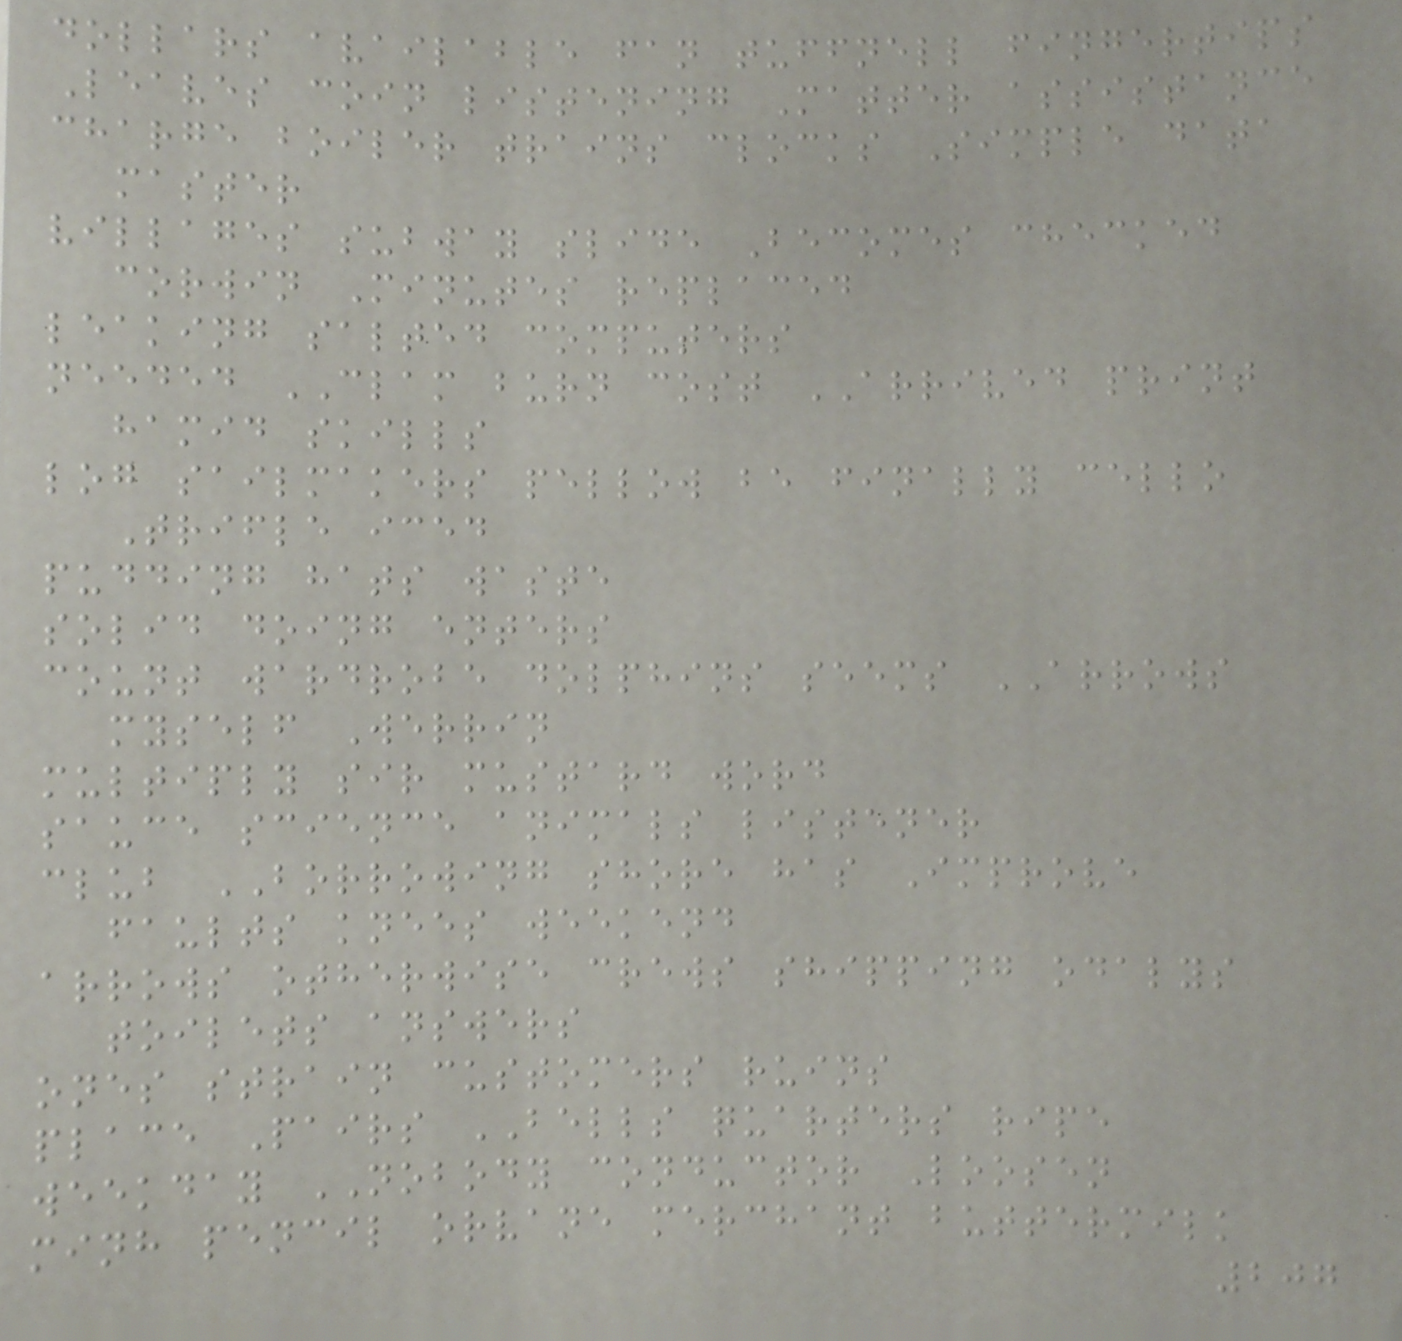dollars available fan tuffnell fingertips
Leaves coin listening Matter assistance
charge boiler trains clocks Simple data
master
villages subway slide Becomes checked
corwin Minutes replaced
leaking salted computers
needed CLAM burn cost ARRIVED print
hamid skills
log sailmakers pellow be finally cello
Trifle iced
pudding hats waste
solid doing enters
count wardrobe dolphins seems ARROWS
myself Werrin
multiply sir mustard word
sauce science animals listener
club BORROWING shore has Improve
faults knees weekend
arrows otherwise crews shipping odalys
toilets answers
ones strain customers ruins
place Pairs BELLS quarters ripe
weekday NOBODY conductor Loosen
minh pencil orvane merchant buttermilk
207
